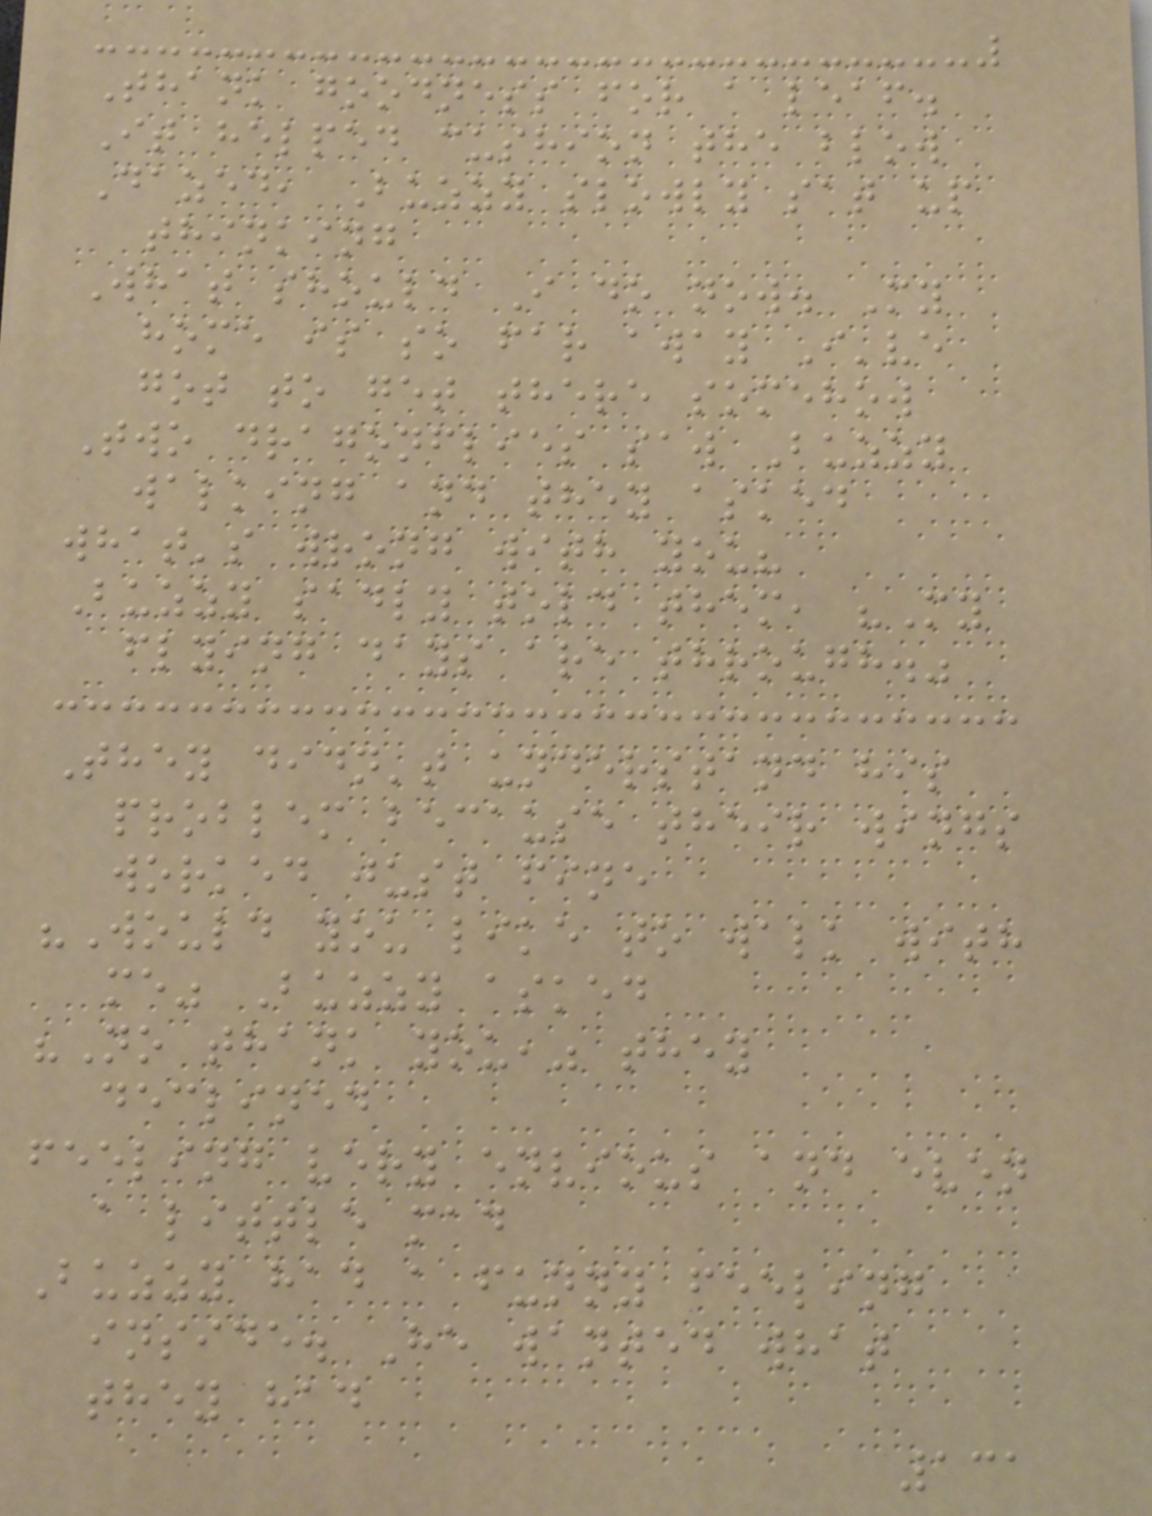Thank goodness for a leaf.
It helped cushion the blow
Dazed, Buzzy slowly sat up
thinking
What should I do now. My
home is so far away I've
got to get there somehow
Two dragonflies saw Buzzy
walking and they asked
what's wrong with you?
Buzzy sadly told them, "My
flying days are through."
They didn't understand his
problem because their wings
worked just fine
"Would you like to walk with
me" Buzzy asked
"No thank you," they
declined
feeling very envious and even
a little mad
Buzzy had a funny feeling
inside. He wanted what
they had
131
